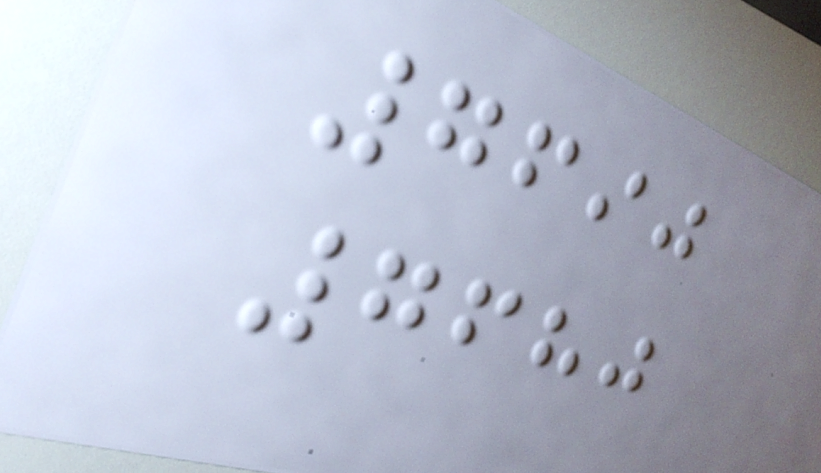7690
7680
